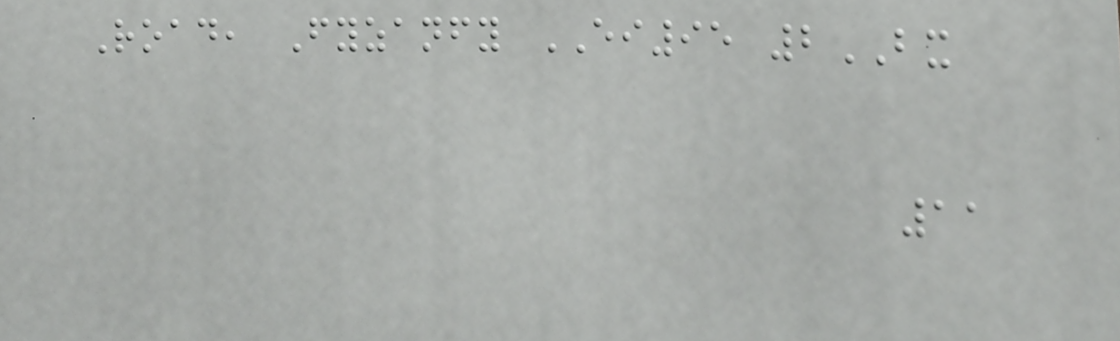Road, Fyzanfy EI95 2BX
11
